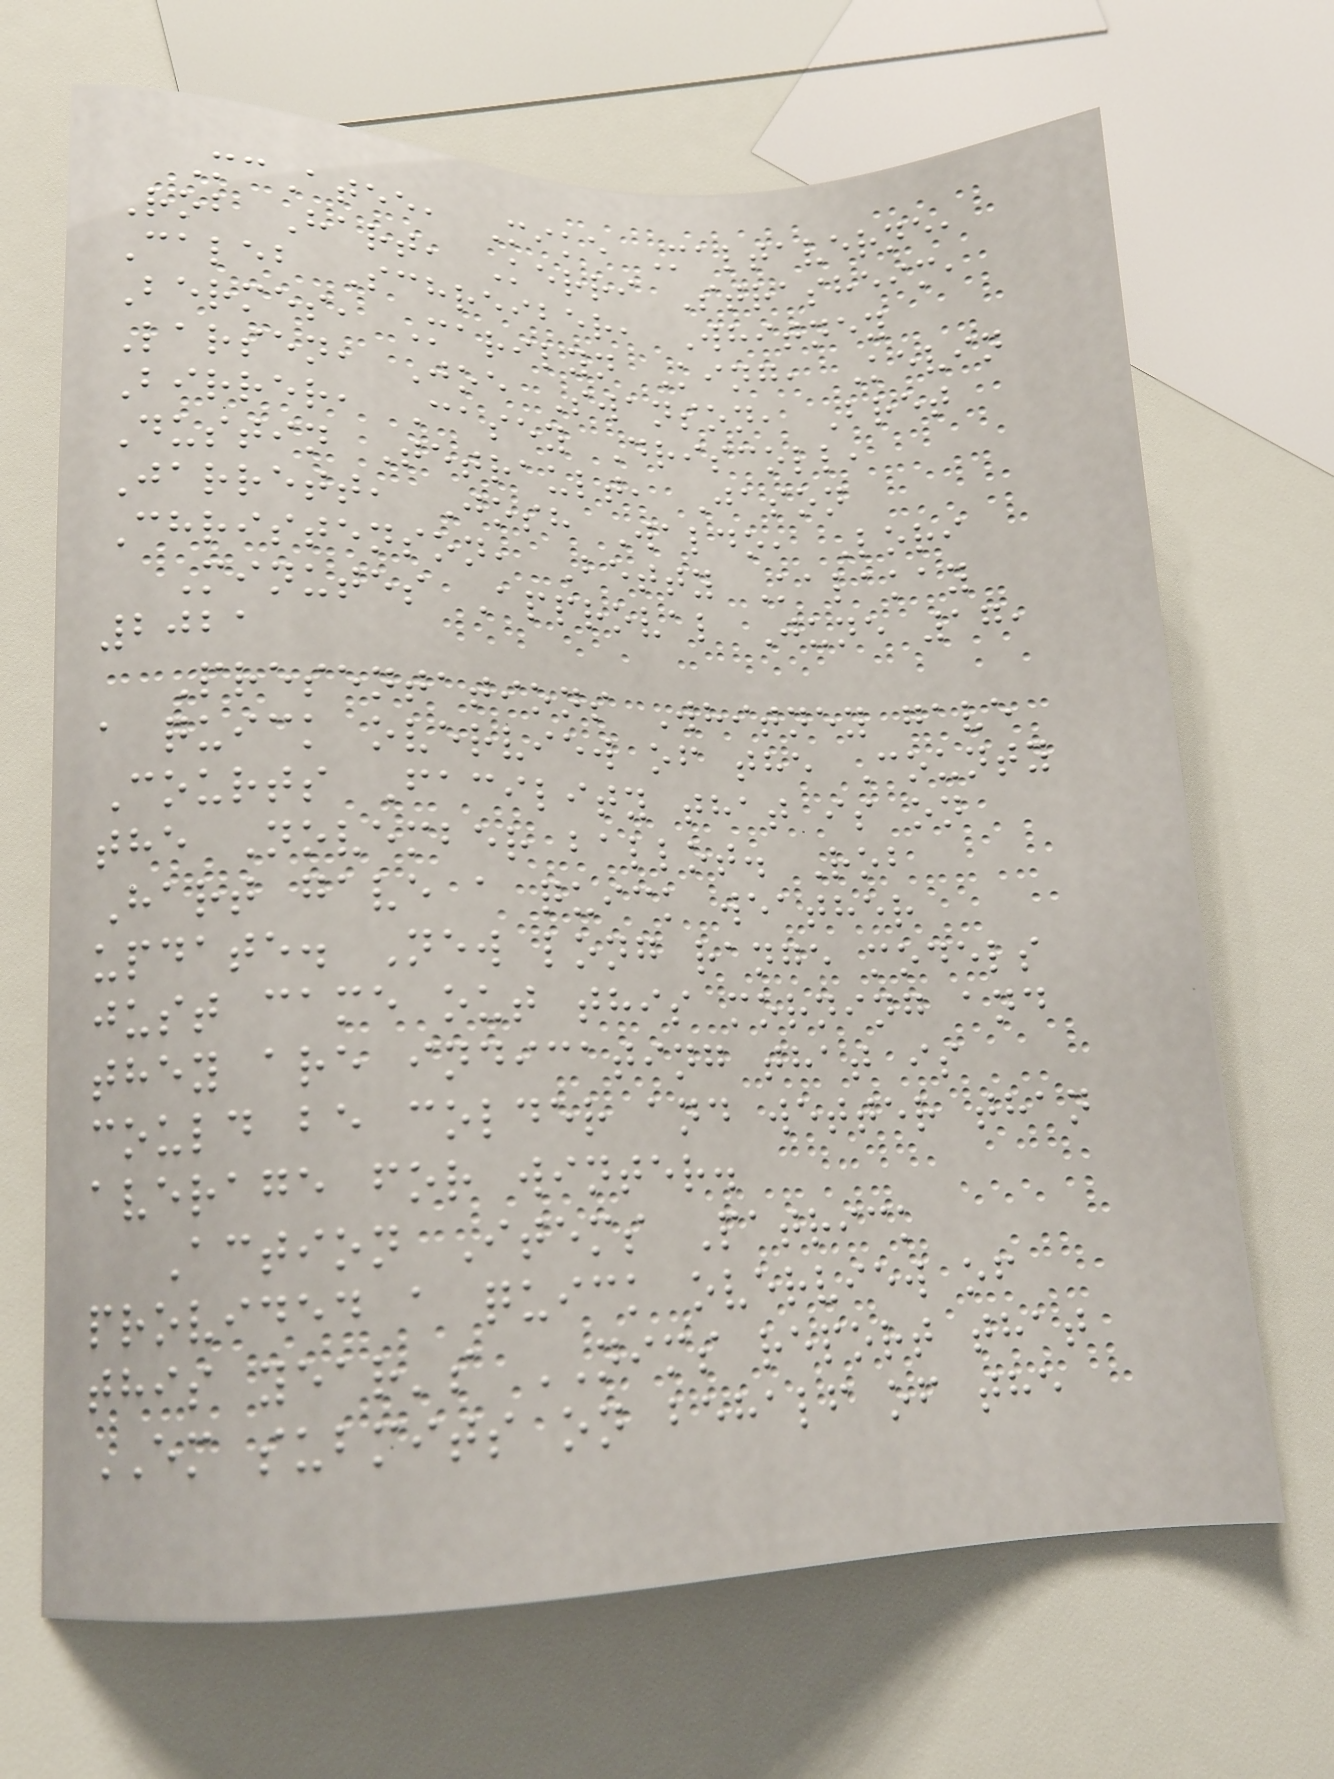McAtee, Mike Maltaverne,
Rob Hart, Kerri Strasheim,
Caleb Schreiber, Whitney
Bermes, Marilyn King, Kevin
Larsen, Joe Swanson, Bret
Birrer, Casey Driscoll,
Dustin Tetrault, Jason
Jarrett, Josh Waldo, Lori
Christenson, Betty Kalakay
Minutes Approval June 17,
2021
Presentations Whitney gave
a quick overview of the County
Courts Facility that is on
the November ballot. Rob
Hart gave a quick weather
update. New long range models
just came out this morning and
they are indicating that is
could be colder and wetter than
average for winter.
Action Items Patrick
provided a quick overview of
this year's NIMS report that
EM submits on behalf of the
